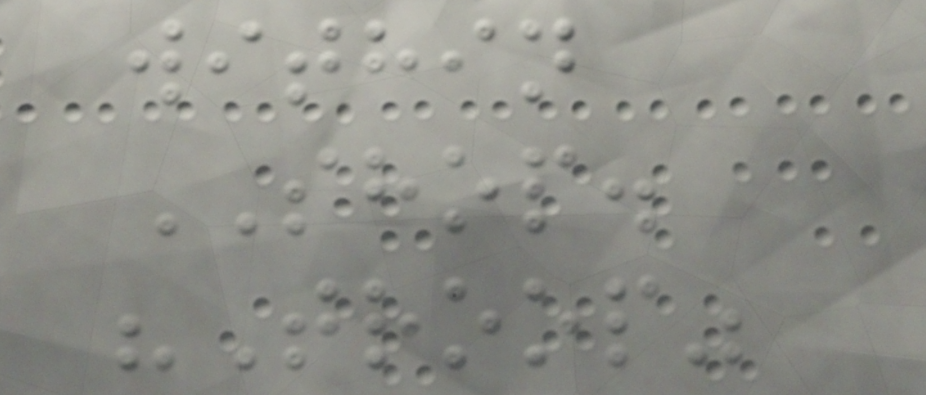within
SHOP.
"Troop"
